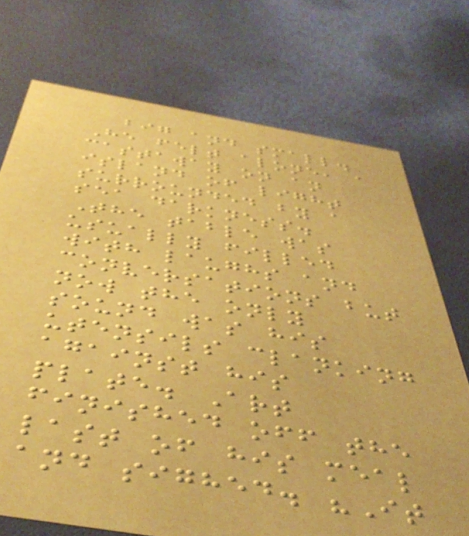big and small.
He felt alone, a
castaway on an
island of light
surrounded by a
sea darkness.
The table was
usually filled
with laughs and
conversations but
now the only
sound was his
utensils clanking
against his
plate. Art
finished off the
last of his meal
and sighed. "It
